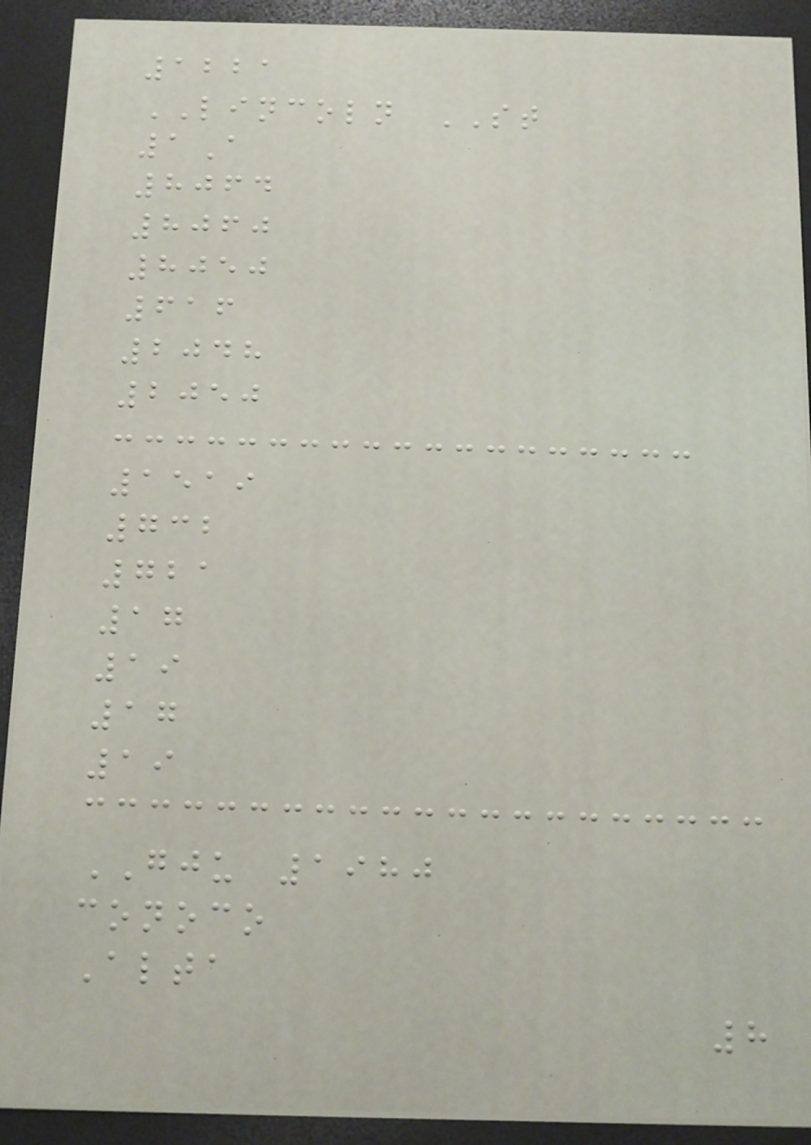1221
LINCOLN ST
1A
8064
8060
8050
616
2048
2050
1519
732
721
17
19
17
19
GJU 1980
conoco
Alta
8
